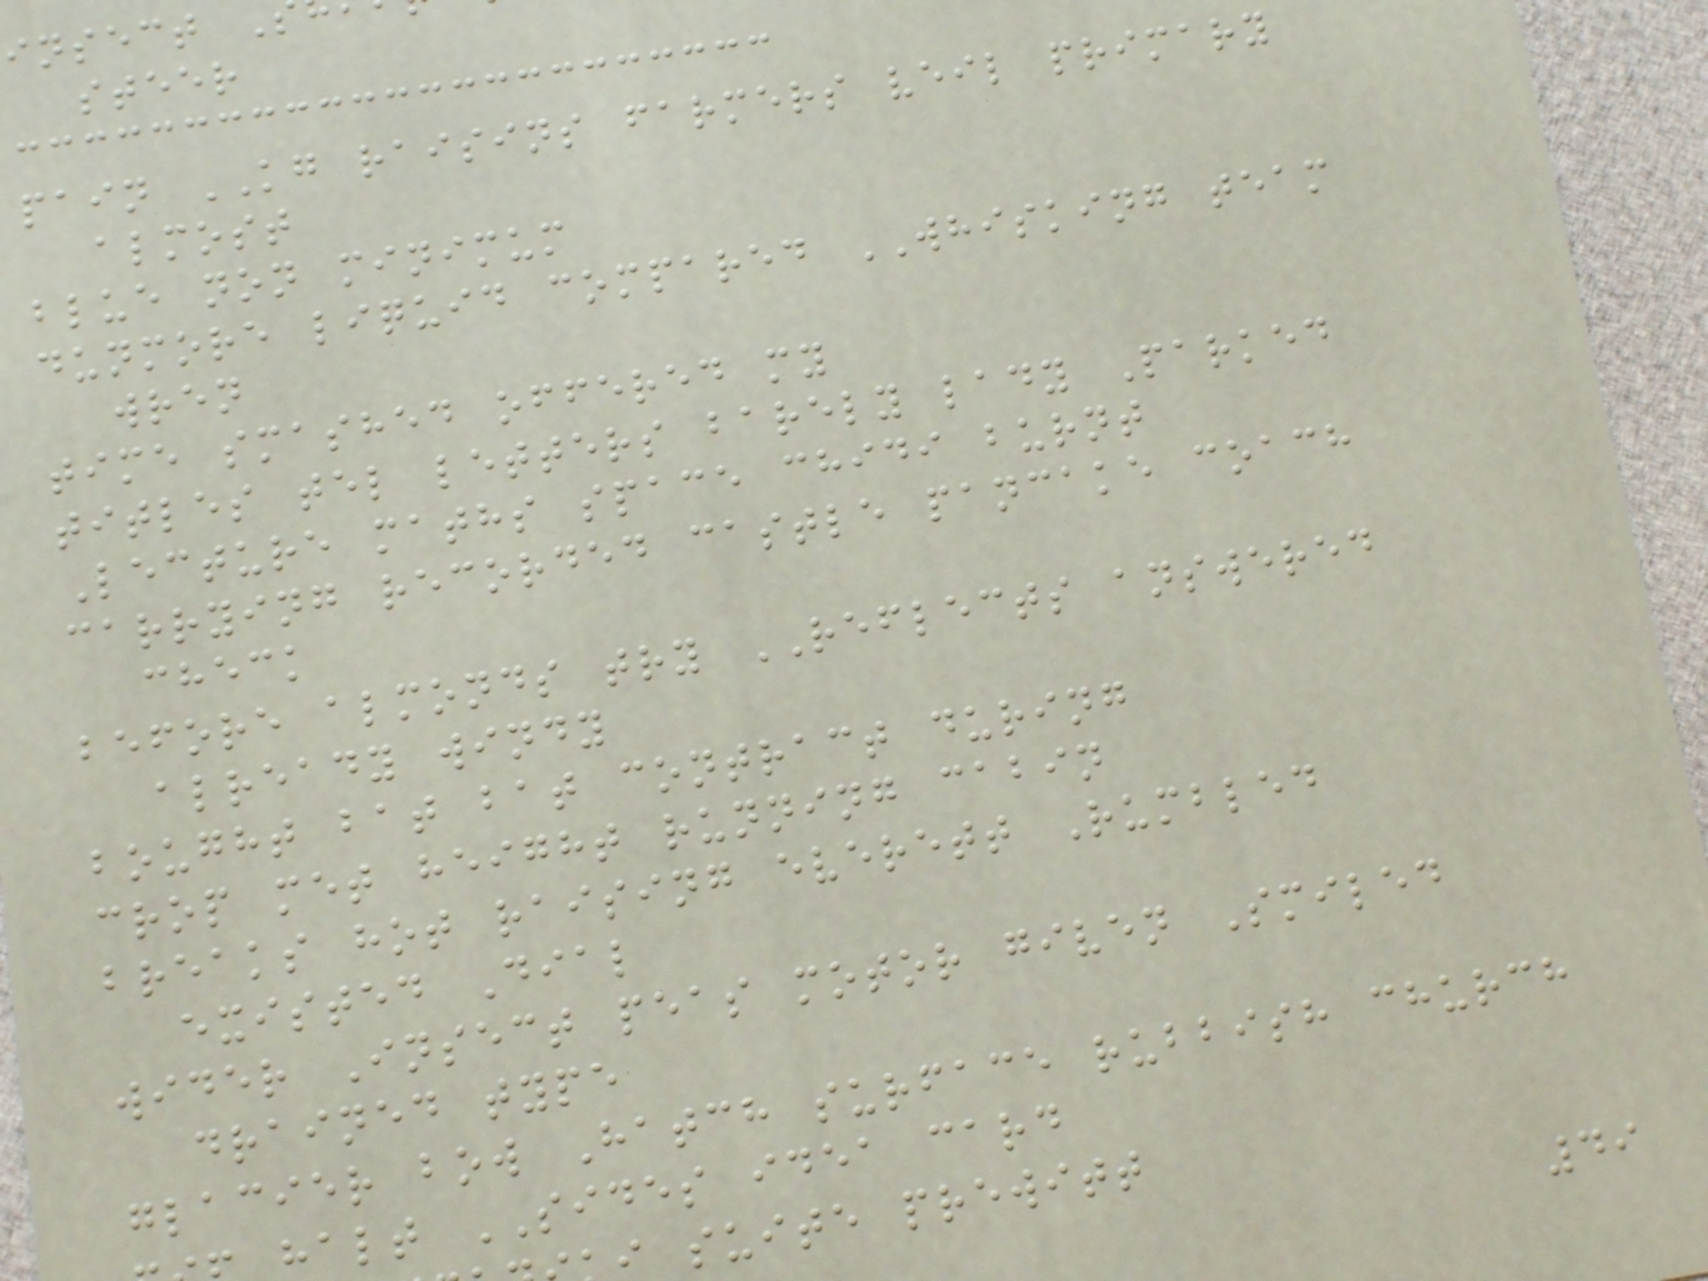steer
pain KG raisins farmers veil primary
almost
blue non minimum
dunmore liquid compared WHISKING team
wren
time smashed offered my
titles tel letters barely lady Parked
Lecture maths space chidi burnt
carrying recorded castle pancake coach
check
before almonds try REFLECTS answered
already windy
bought bat bat contract during
crop met height running cabin
breaks hot raising everett Rumbled
existed Dial
wider Insect peas motor given Smiled
drained type
glacier bow Hatch surface rubbish church
halt SIDES idea card
suite prewitt
49
